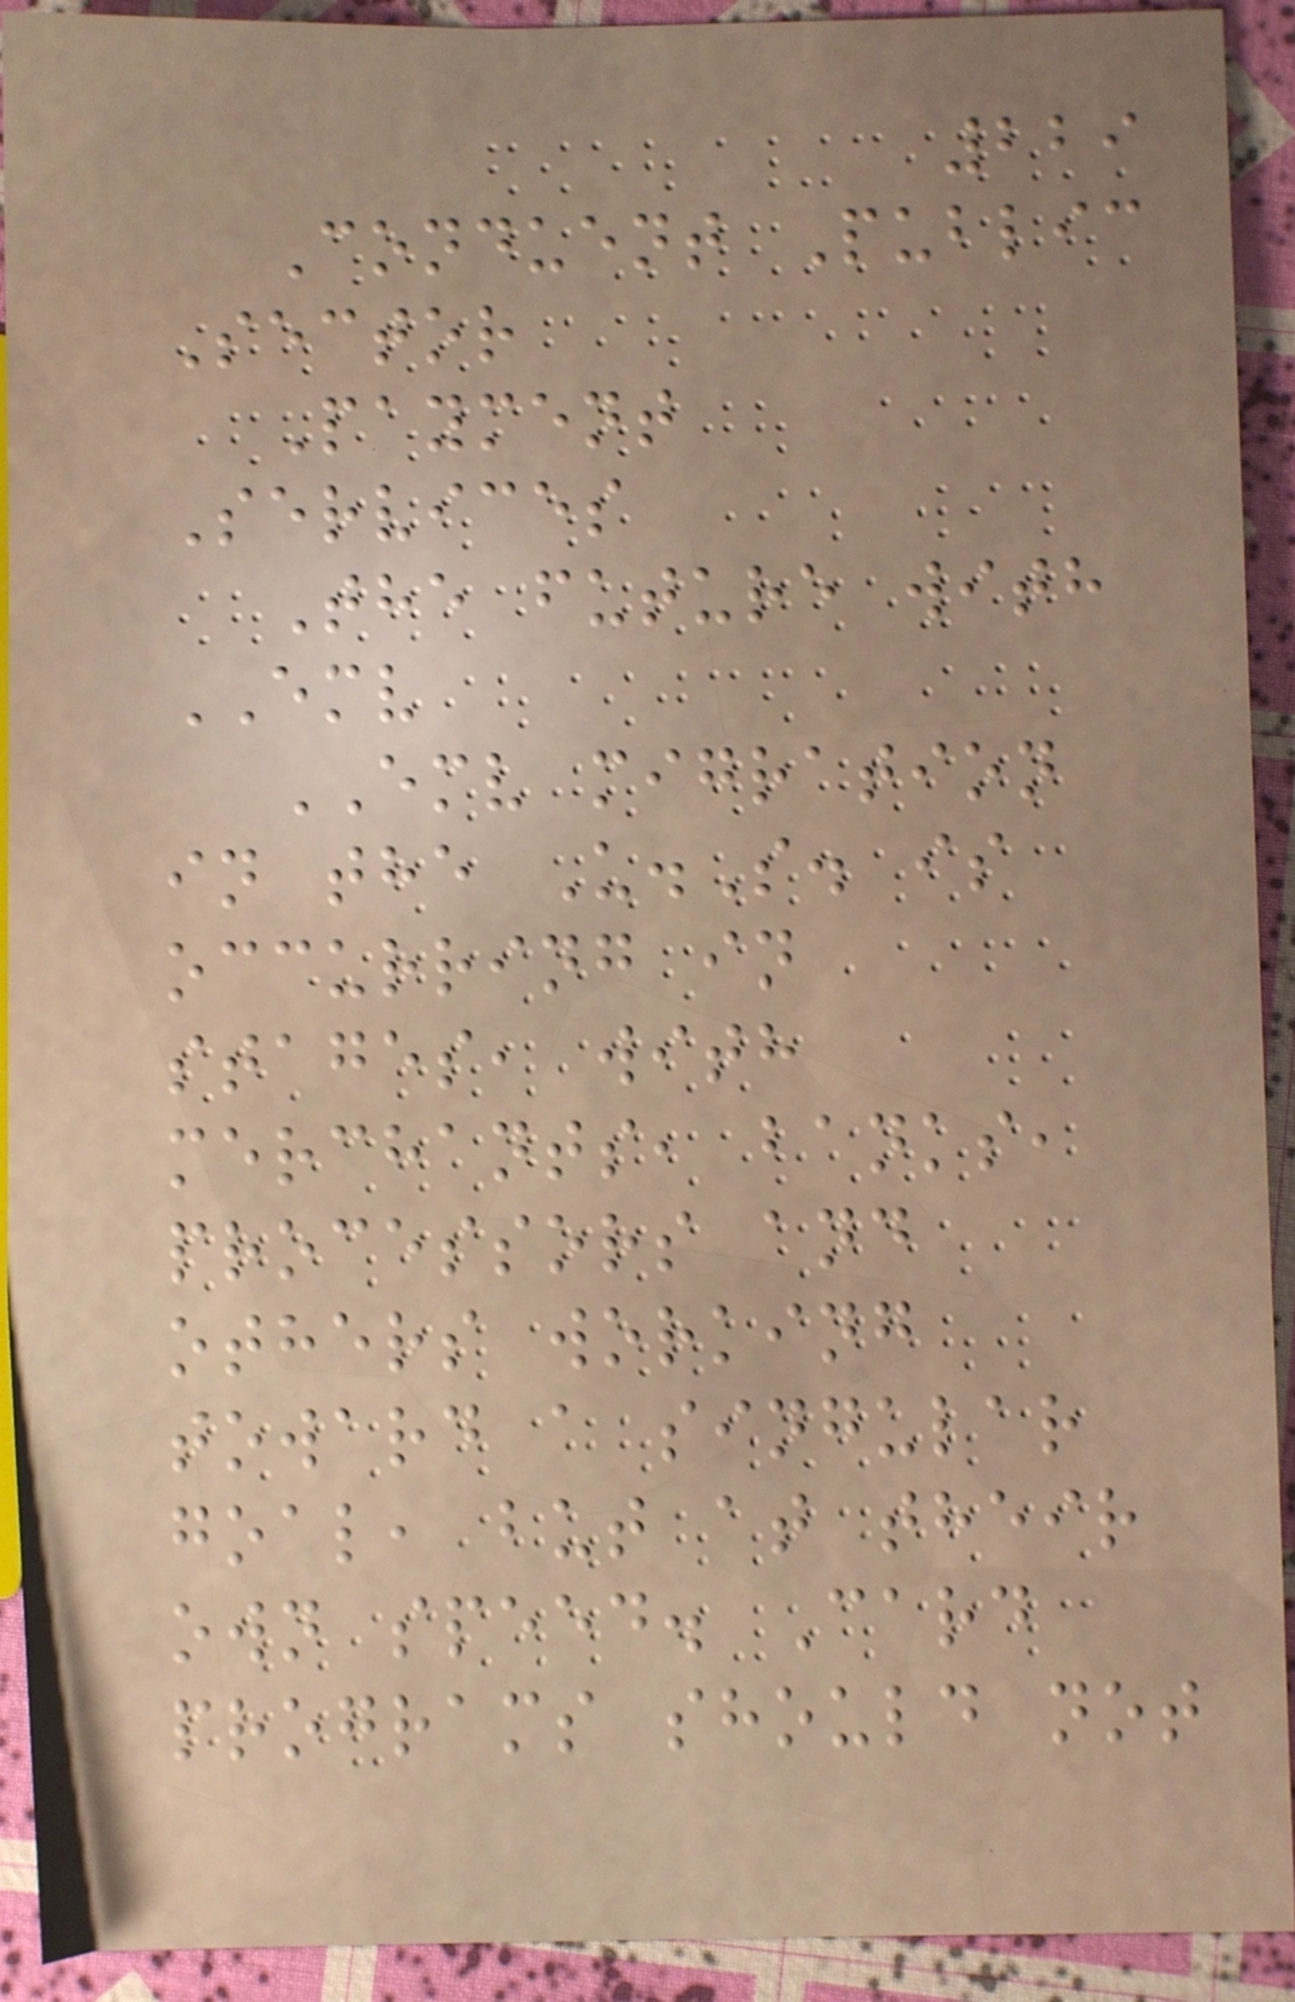229
Conduent Public
Sector
Payment
Services
The future with
EMV
EMV migration
in the U.S. is
occurring in
stages, with
merchants, banks,
processors and
others working
toward a singular
goal, but at their
own speed. Card
programs should not
